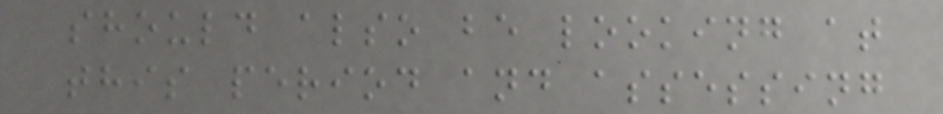should also be looking at
this period and assessing
